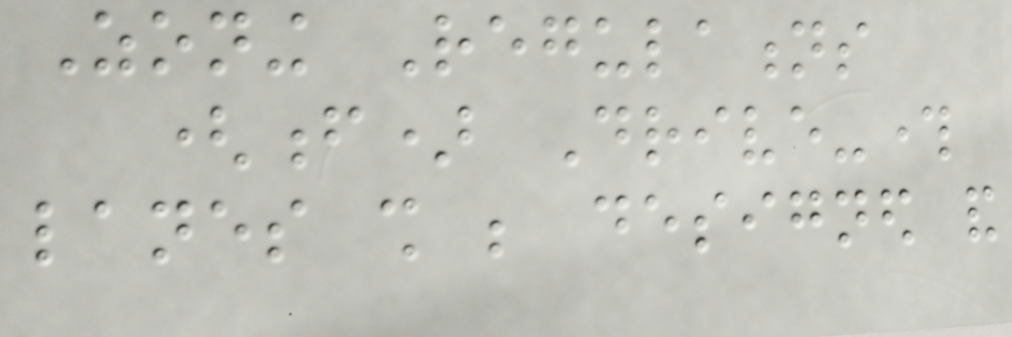Zoning Regulations
(f) Drive-through
lanes shall be designed and
